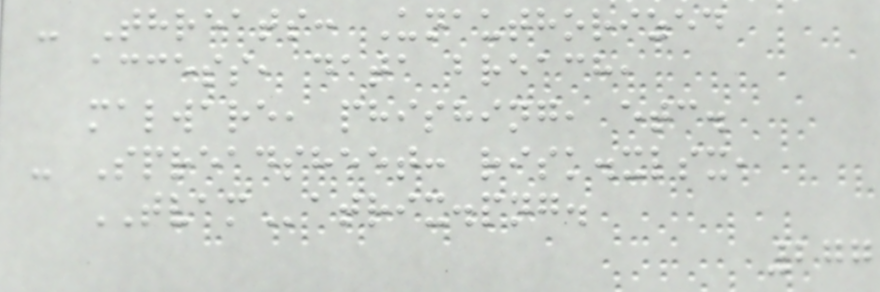- Threats: Unauthorized
access, data breach,
malware, phishing, etc.
- Spreadsheet: risk.xlsx,
TVAMatrix.png.
277
